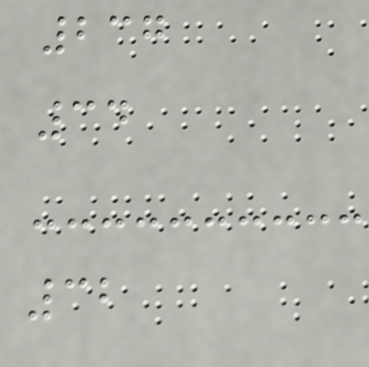237
34
32
